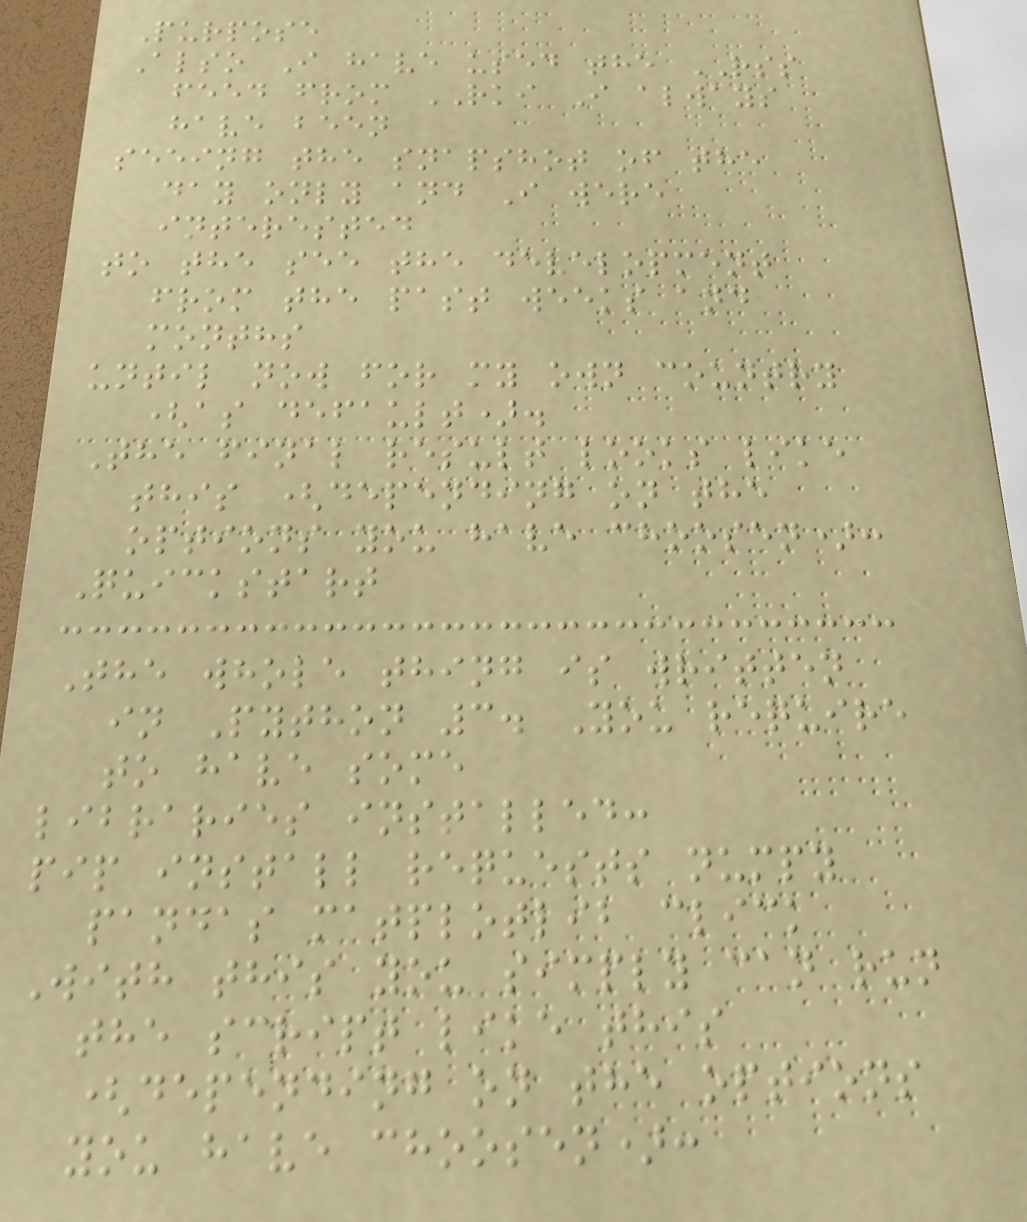Purpose
Also I have used the RSS
feed from RKI I always
have been
seeing the snapshot of the
day only and I were
interested
to the see the development
from the past weeks and
months
until now for my own country
(as default).
The final result looks like
this (depending on the
options you have choosen):
Quickstart
The whole thing is written
in Python 3. You require
to have some
libraries installed:
pip install requests numpy
pandas matplotlib click
With this you simply can run
the script like this
(depending on the options
you have choosen):
